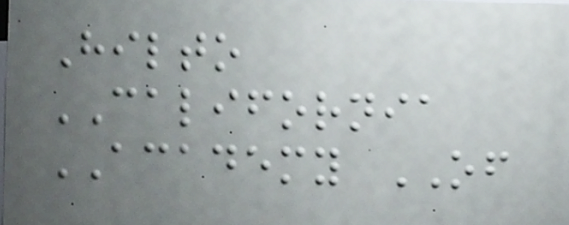Hilto
CALIFORNIA
ACADEMY OF
